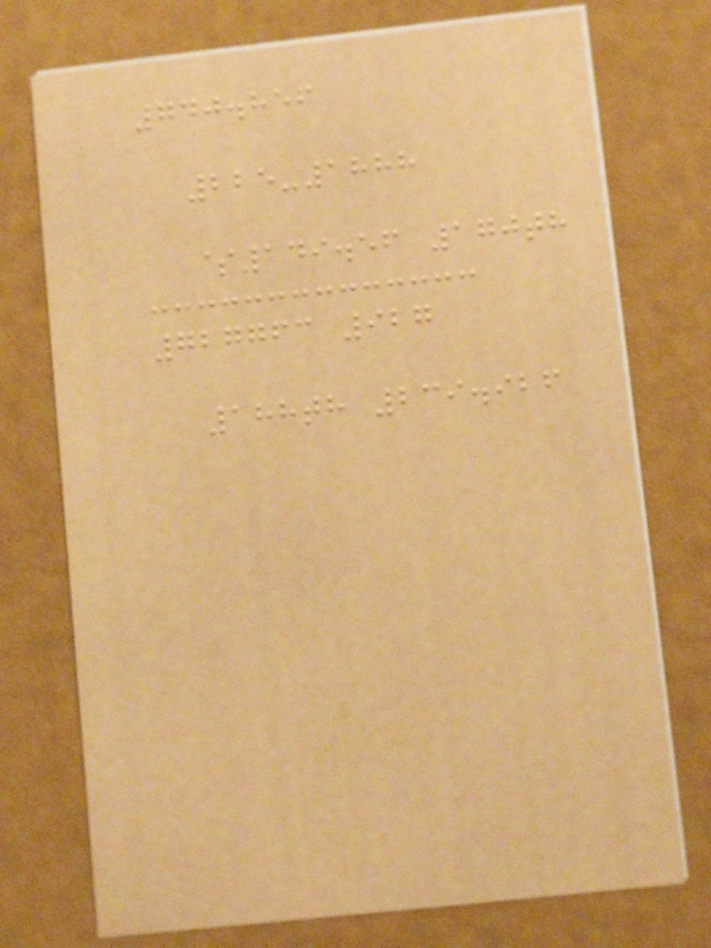740.856
225-1888
$149.56 170th
727763 927
188th 239.926
